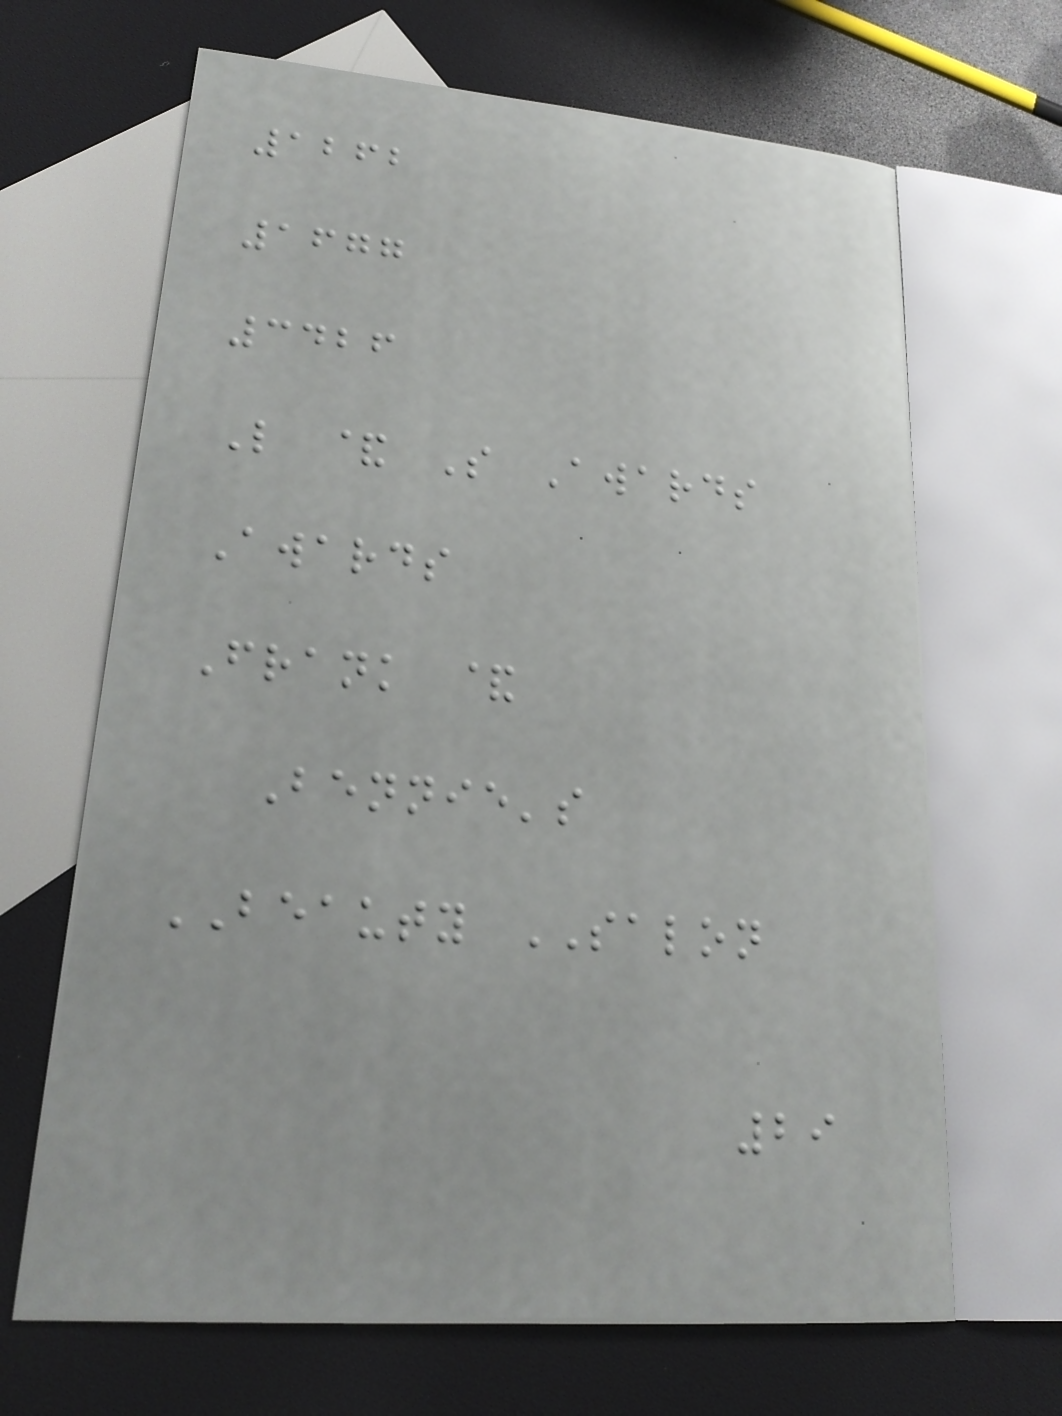1262
1677
3426
L & S Awards
Awards
Frank &
Bennie's
BEAUTY SALON
29
